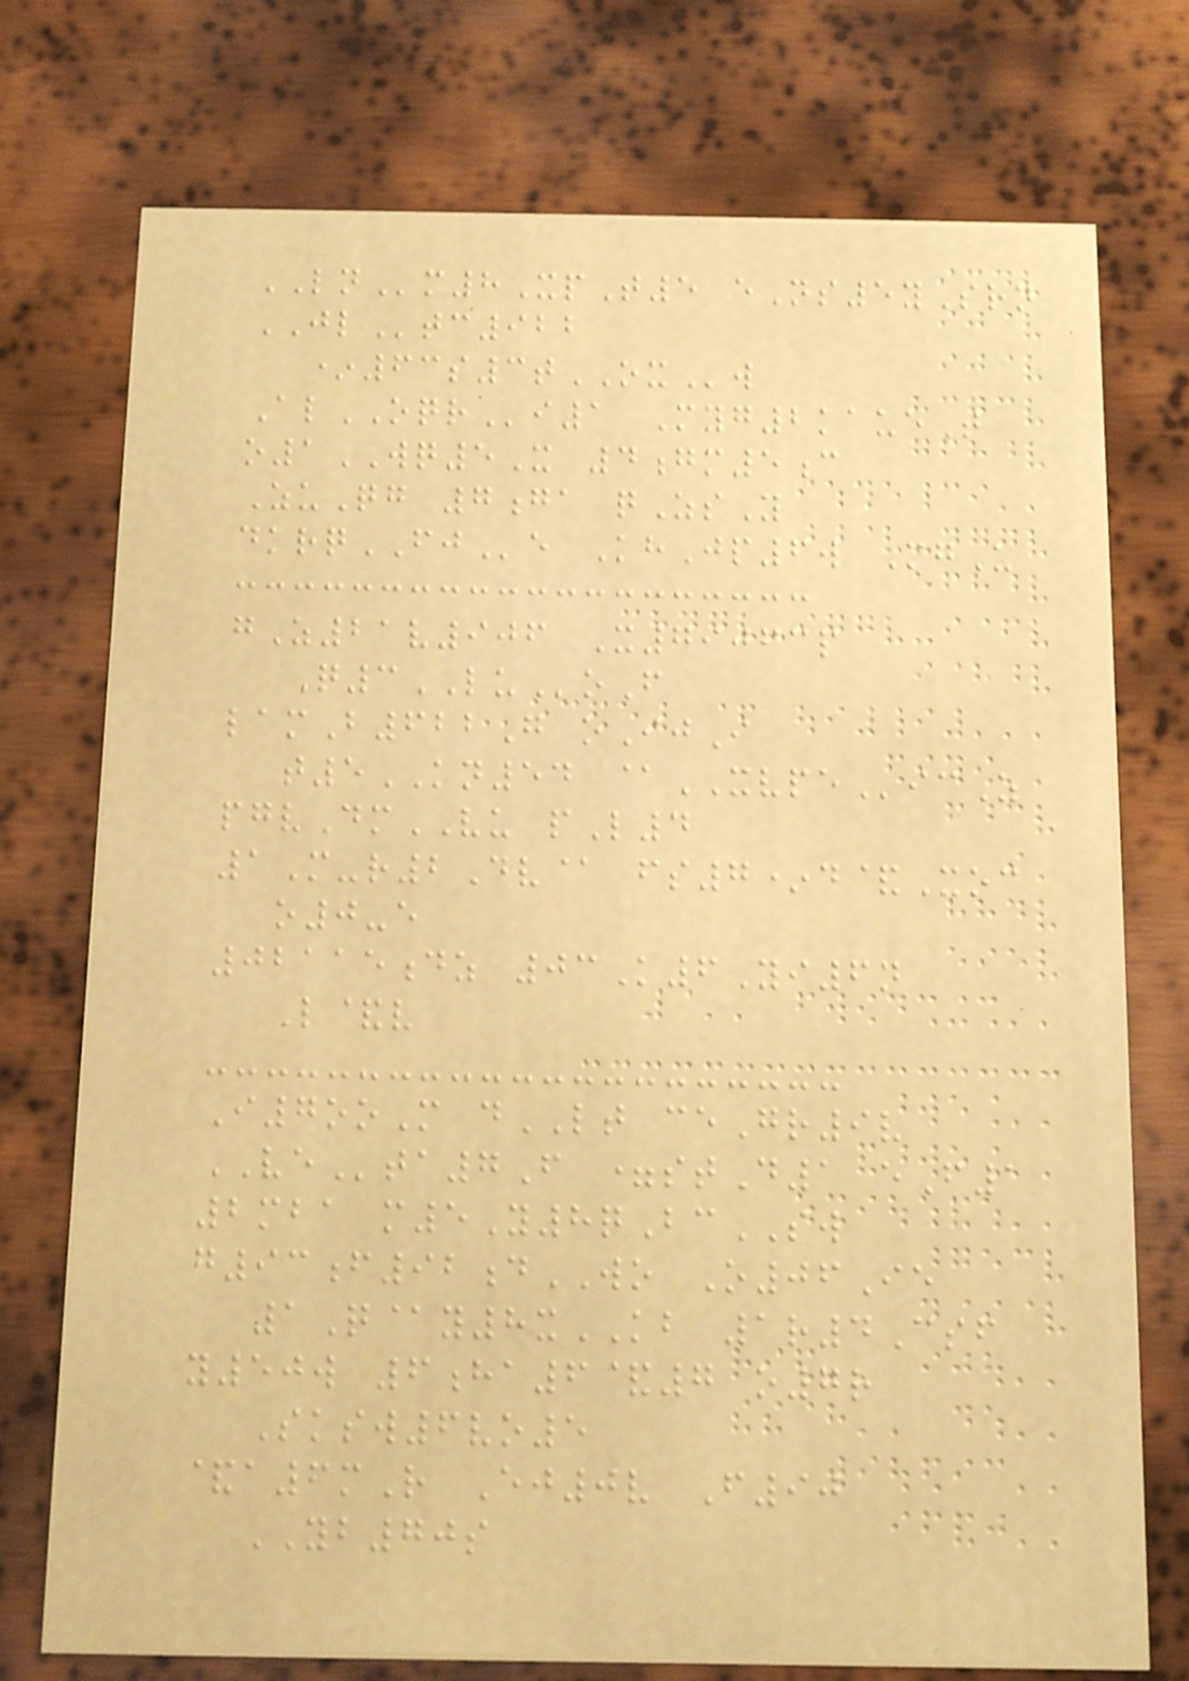LNm8XpT5 eNs5ySrn
JLtc922
*63s3tOXw
AlOQRi1 Myg2kaueT
o1WQ5X 4gm5c
ZuQg 7ga qZsY
dkrqFJe KhJp6w MgU
gZ21v906 X79063p
Q3LUoF
lamB622G oIjI
t5KN54 @XVPEicZ
pgvDmVU pL4
1M-r2Dv@ fs7*d&Xoc
o0-e
02115dz 03K6Yi6n
L&v
I7ooM dLT ceGr9v
VEta7F =stD1 eF1
2mba m5Y8qBcSW
g93f92dWO O06Ie
1Q@y8xKB 1r4Csf
y50w 6ha6&7 o7r
Sksw6vo5
&a6mR Ej0v F90
YB70s
